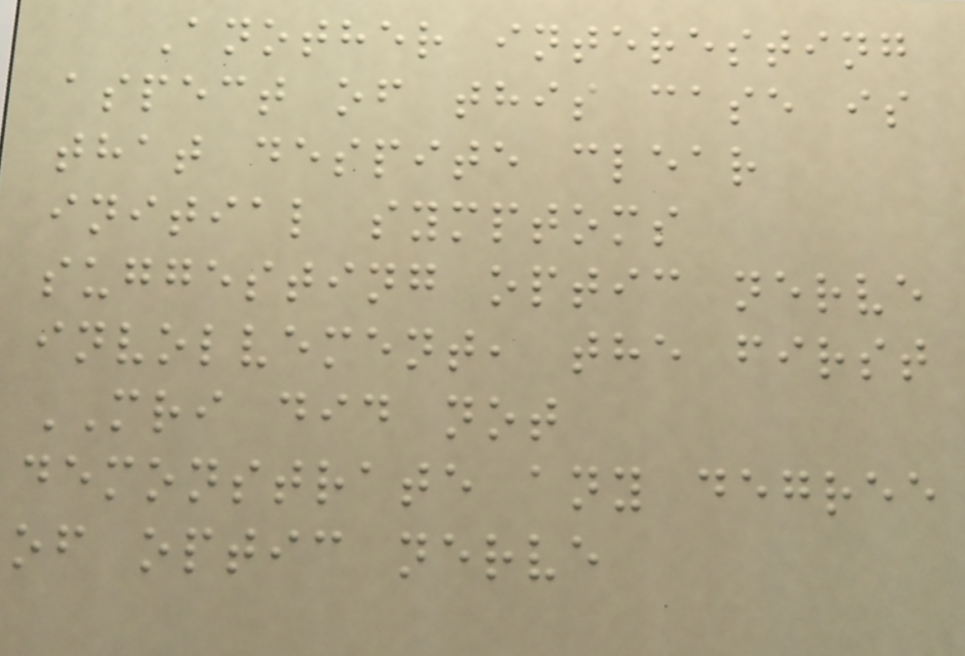Another interesting
aspect of this case is
that despite clear
initial symptoms
suggesting optic nerve
involvement, the first
MRI did not
demonstrate any degree
of optic nerve
